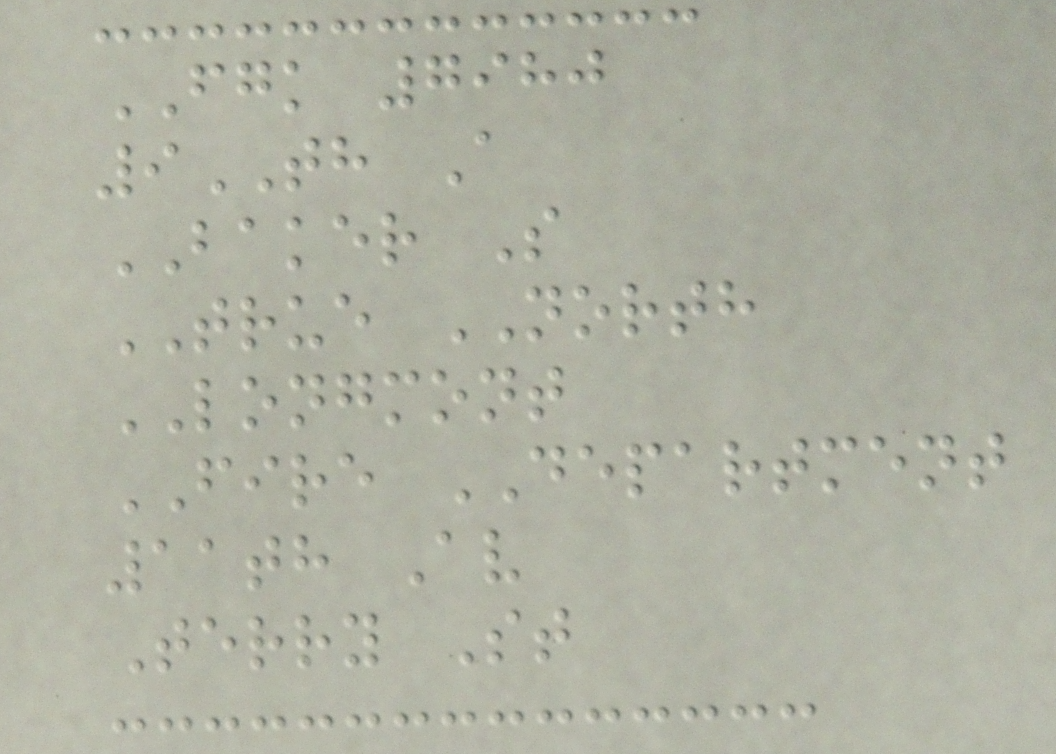FGK 7980
9TH A
BAKER S
TRUE NORTH
LONGMONT
FIRE DEPARTMENT
11th Av
Terry St
